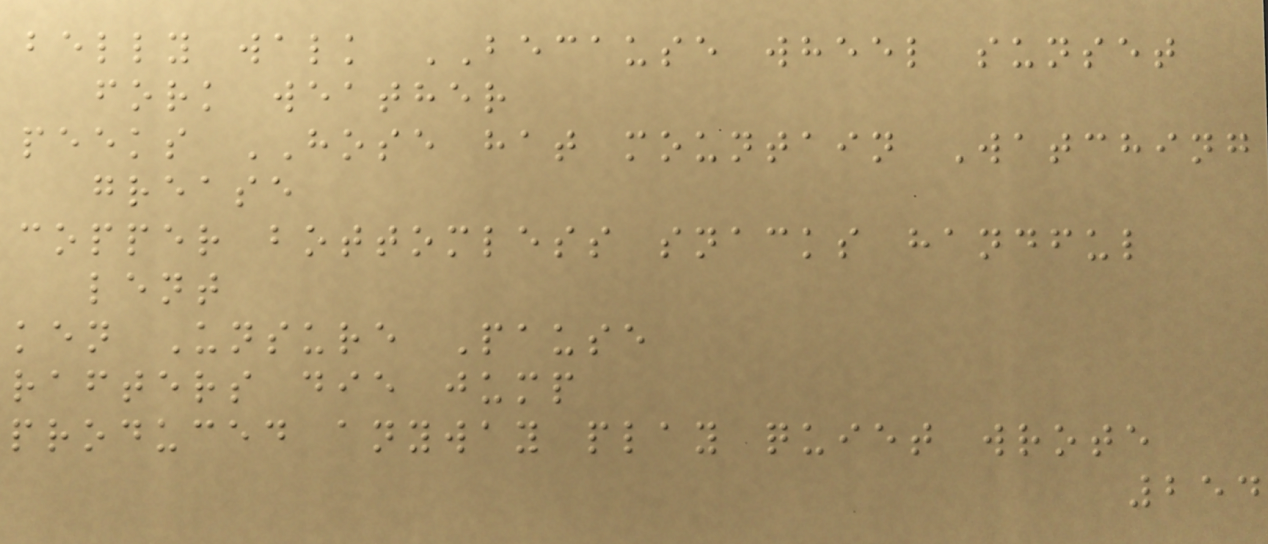belly walk BECAUSE wheel sunset
fork weather
peeks HOSE hat mountain Watching
grease
copper bottomless snacks handful
lent
ken Unsure Pause
rafters die jump
produced anyway play quiet wrote
254
